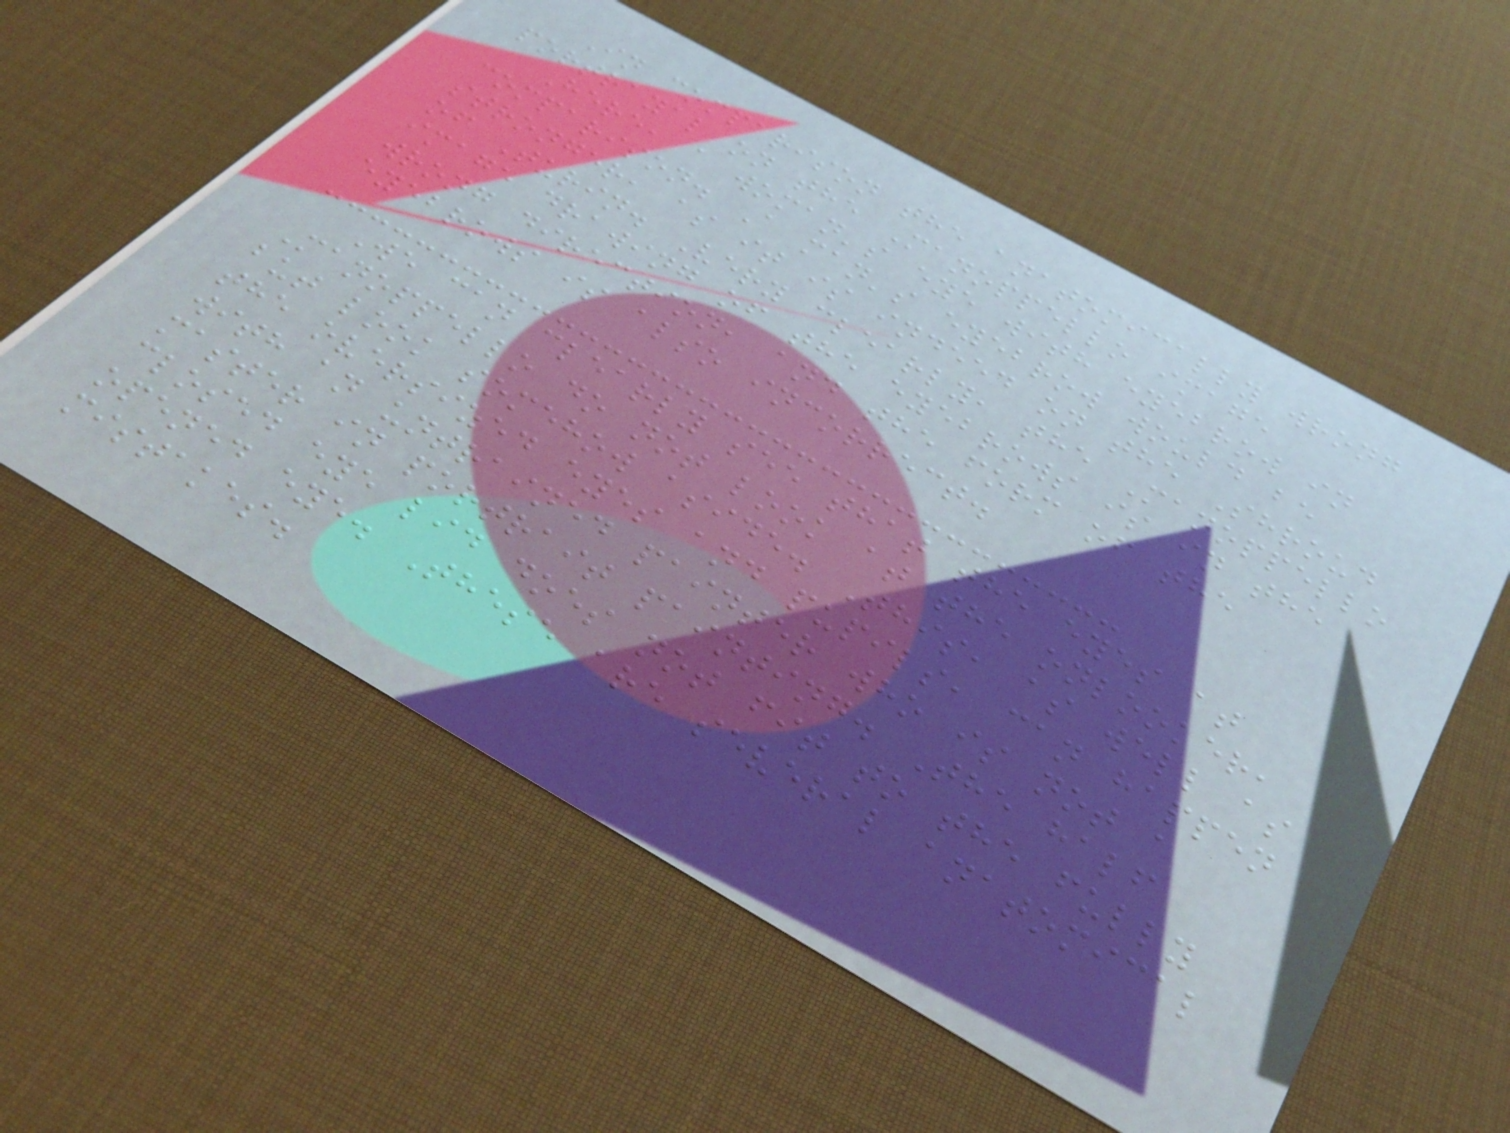In comparison the anatomically wrong
portrayal on the Manoppello image
Here, a woman's eye with eyebrow in
comparison. A man's eyebrow would be
stronger, as it is indeed on the Shroud
of Turin. Very clearly, the Manoppello
image drawing of the eyebrows is in the
wrong direction, and the form of the
eyebrows is also incorrect.
We can clearly see that the eyes at
Manoppello do not look at the onlooker,
but look somehow aside. This, as well as
the oversized eyes and pupils, can happen
with an untrained painter who is not a
master in portrait painting. The half
closed eye lid does not fit to the fully
opened eye. These are several anatomical
mistakes.
